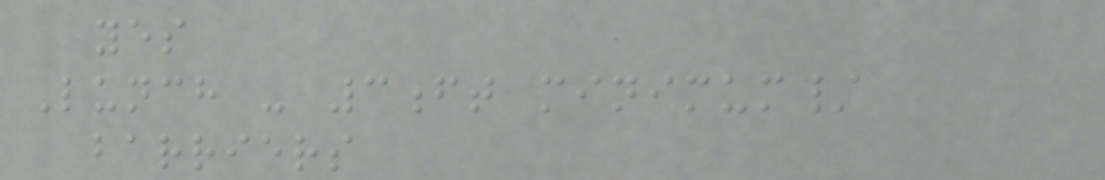yes
Lunch - 3ft minimum/
barriers
